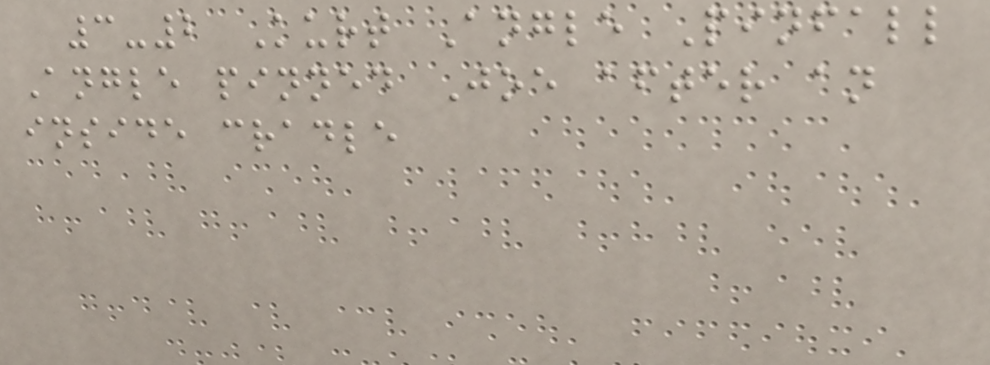3-2 Kurt Angle Pinfall
Angle pinned Joe after an
inside cradle
